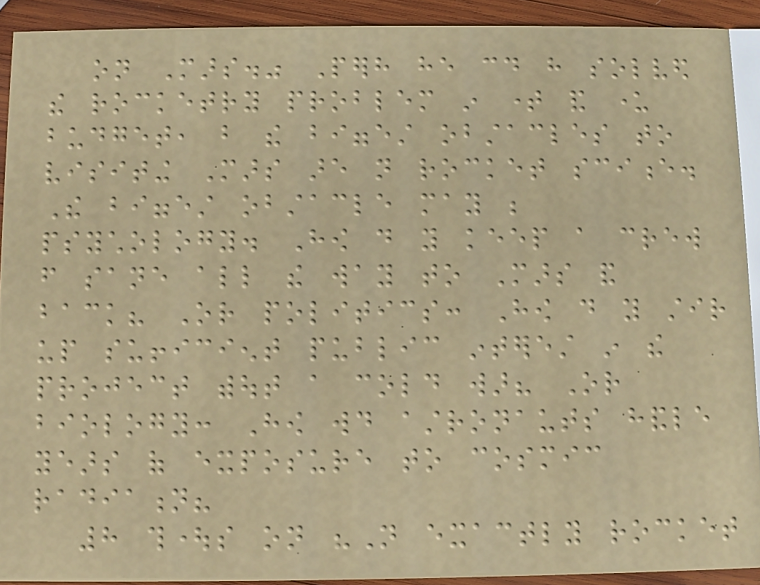on Mars." Perhaps he could have solved
the rocketry problem in time and under
budget, but the biggest obstacles to
visiting Mars are not rocket science.
The biggest obstacle may be
psychology. How do you keep a crew
from sane all the way to Mars and
back? Or politics: How do you stir
up sufficient public interest in the
project without a cold war? Or
biology: How would astronauts handle
years of exposure to cosmic
radiation?
8 thoughts on "Not exactly rocket
